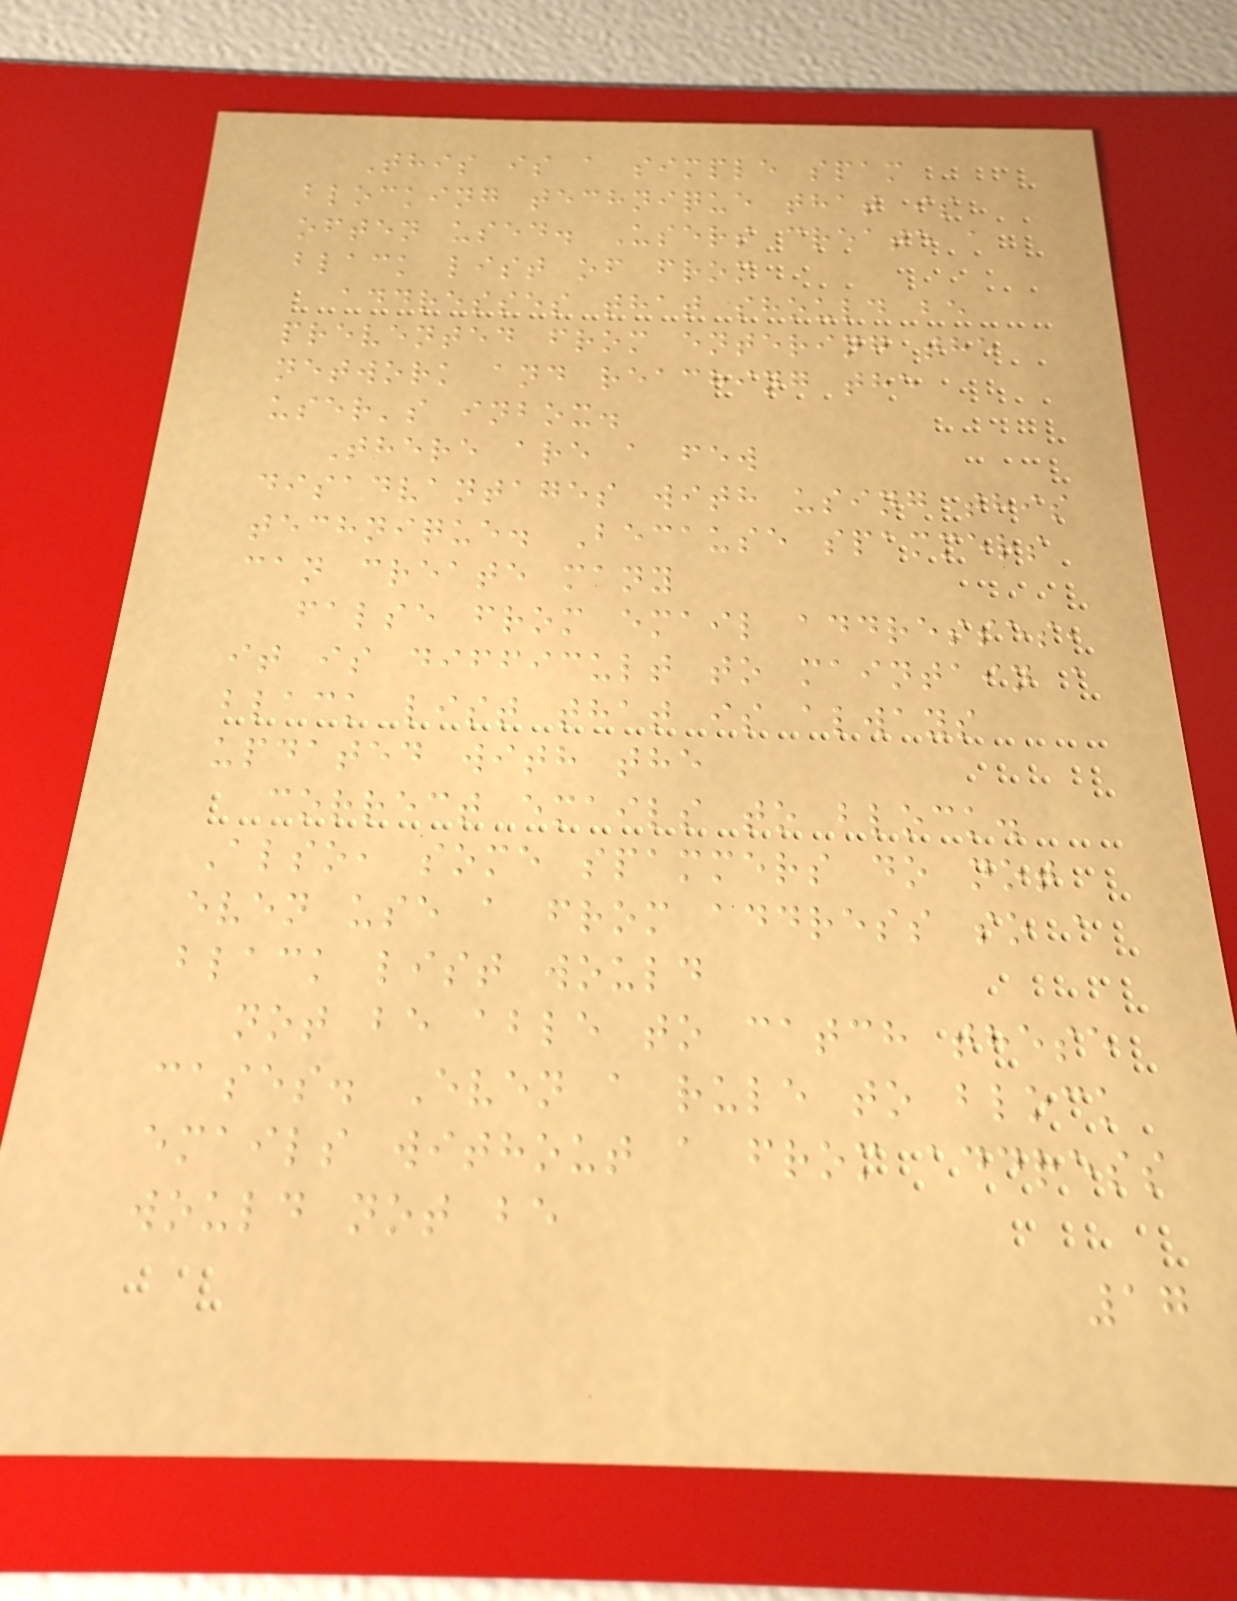This is a simple spam
blocking technique that is
often used. Users create a
black list of from
addresses that should be
prevented from entering the
network and reaching the
user's inbox.
There are a few
disadvantages with using this
technique. Because spammers
can create many
false from email addresses,
it is difficult to maintain a
black list that is always
updated with the
correct emails to block.
Also, some spammers do not
even use a from address so a
black list would
not be able to catch these
cases. Even a rule to block
emails without a from address
would not be
17
